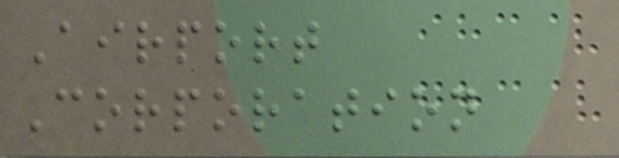Airport
Corporation
